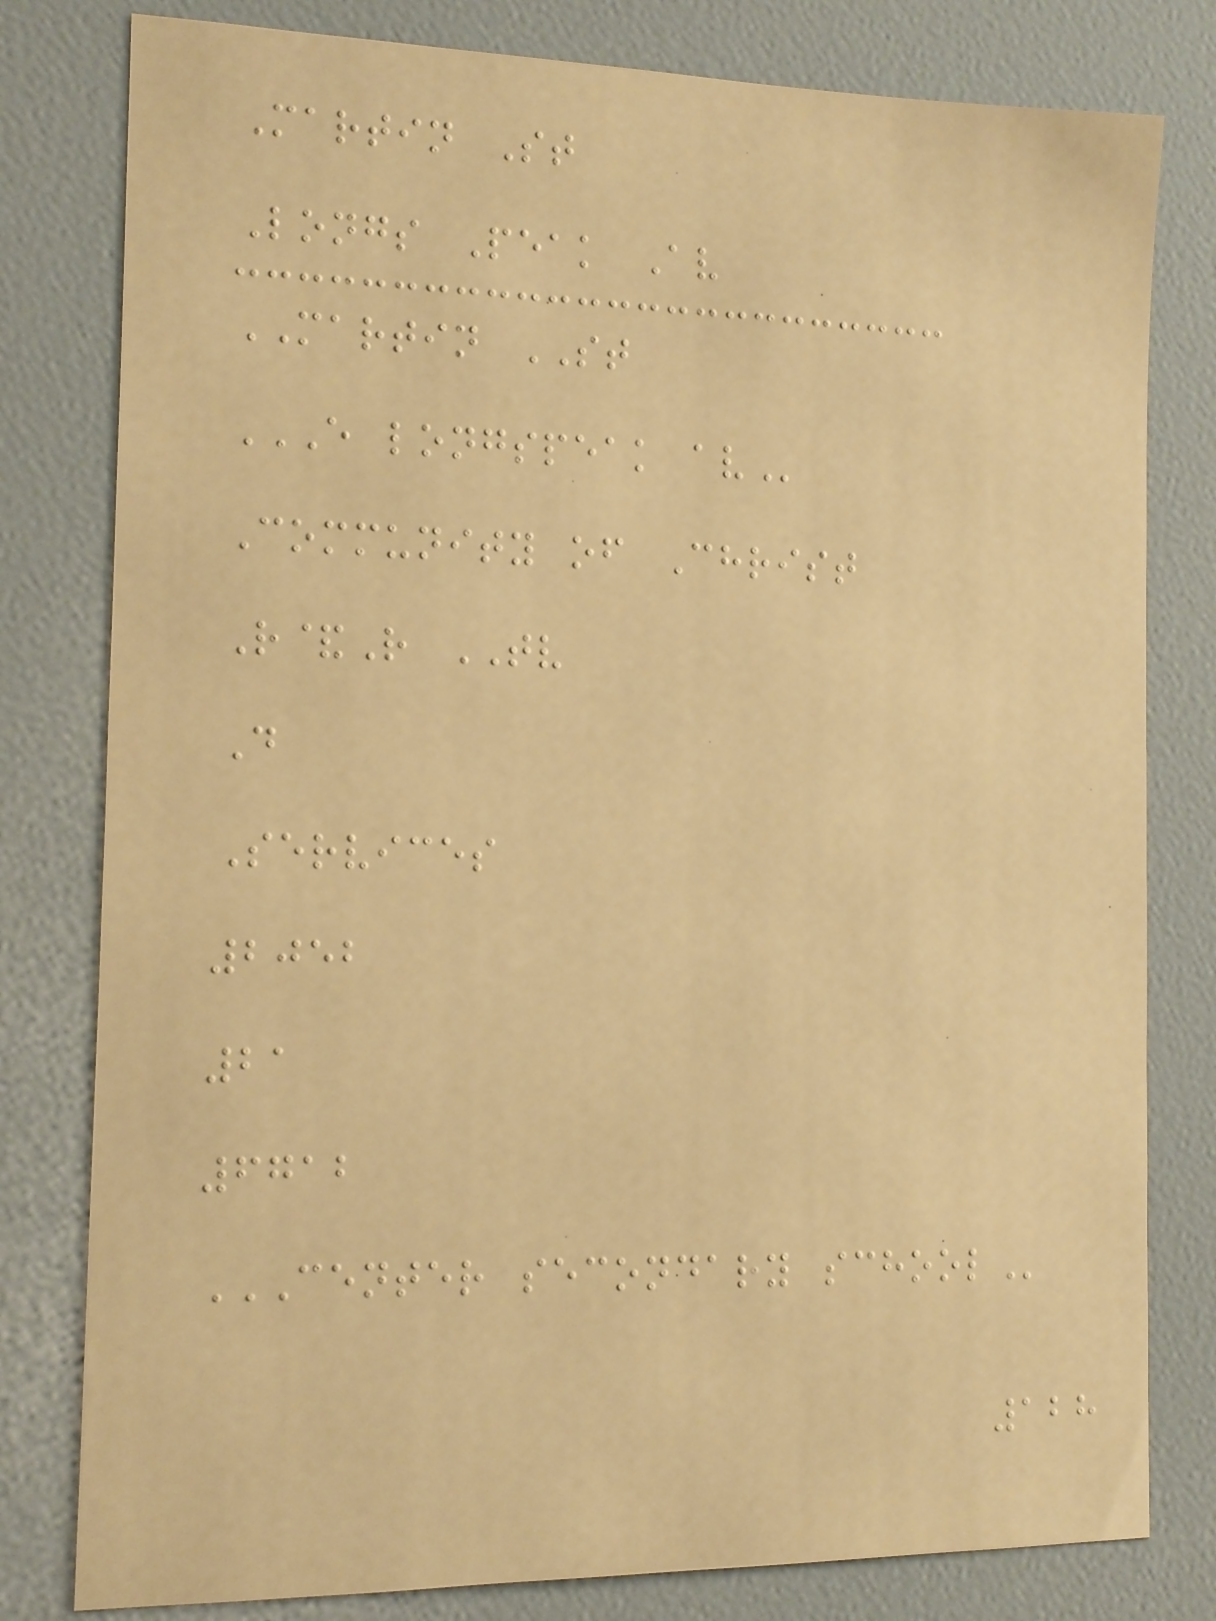Martin St
Longs Peak Av
MARTIN ST
E LONGSPEAK AV
Community of Christ
R&R TV
D
Services
2052
21
6712
CENTER SECONDARY SCHOOL
128
